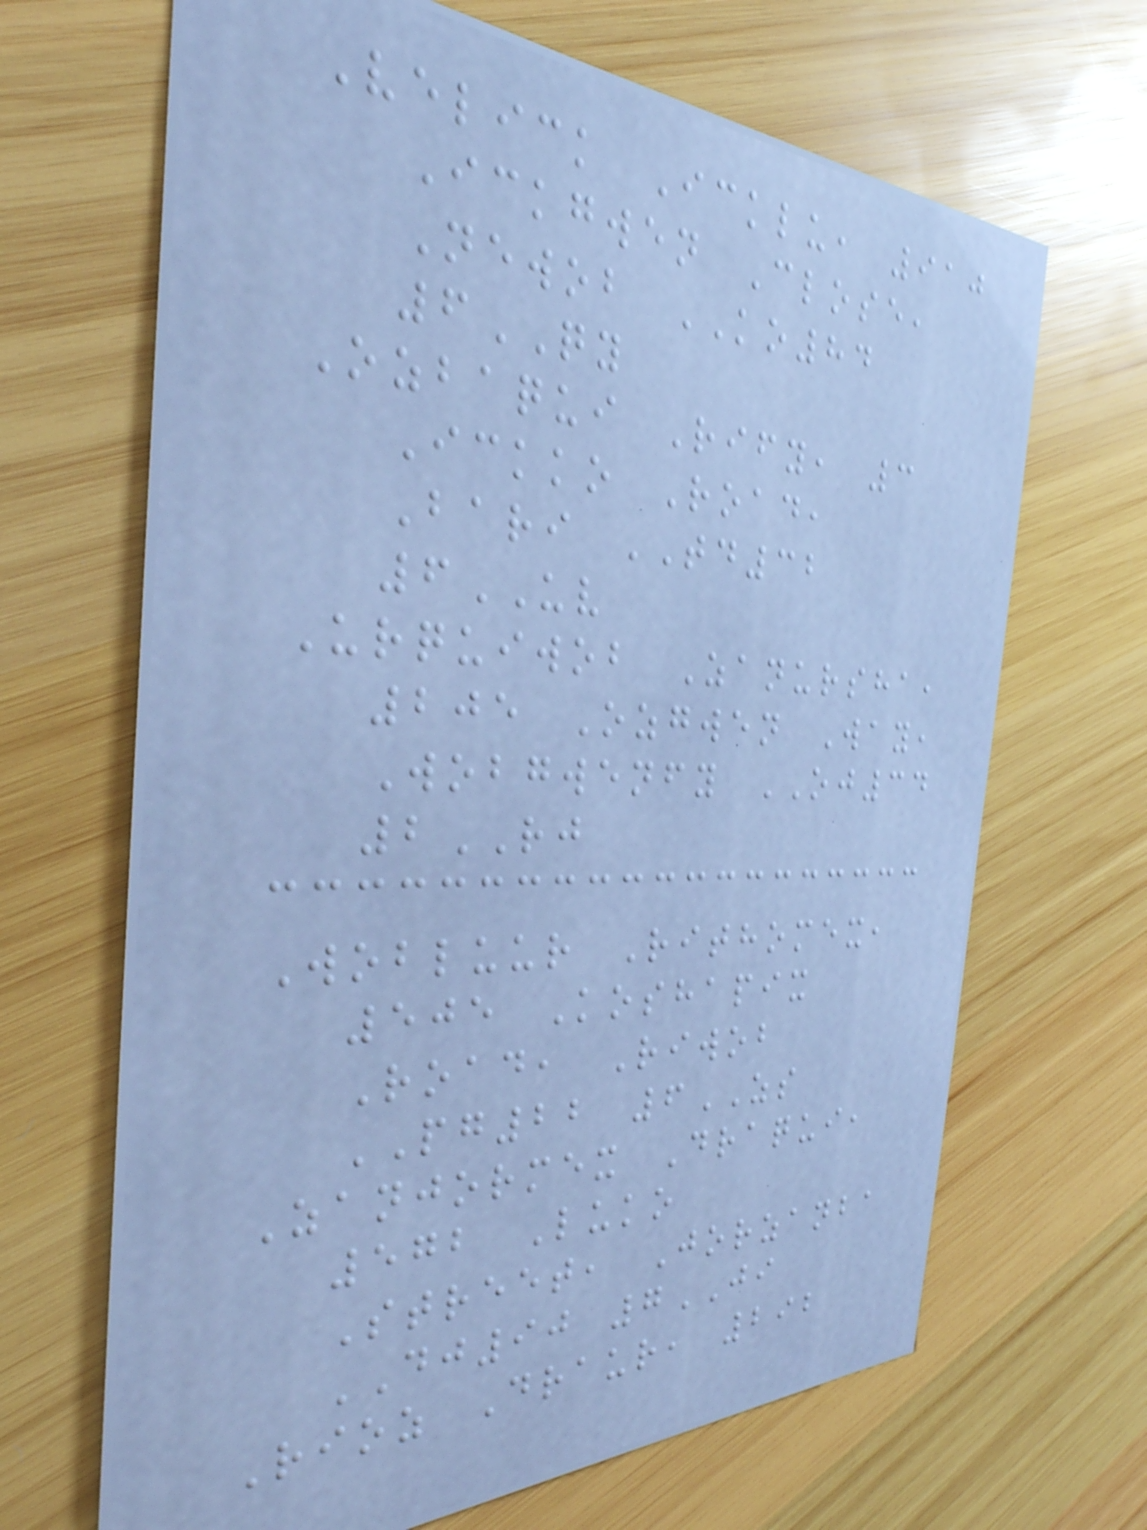Velick Icklu, 910
Ickgwen Close,
Newob KO84
6QY
Ozbaqui Rify, 3
Ickko Road,
Bari TD32
6UV
Urquiwob Zanursha,
205 Ozgwen Way,
Wobgwenfy OJ34
2RJ
Wobluur Rithomex,
505 Koshapix
Road, Riwob
PG22 6ZS
Zanjormex Draqui,
572 Luko
Street, Jorzanba
DJ90 7JI
Rioz Draur, 292
